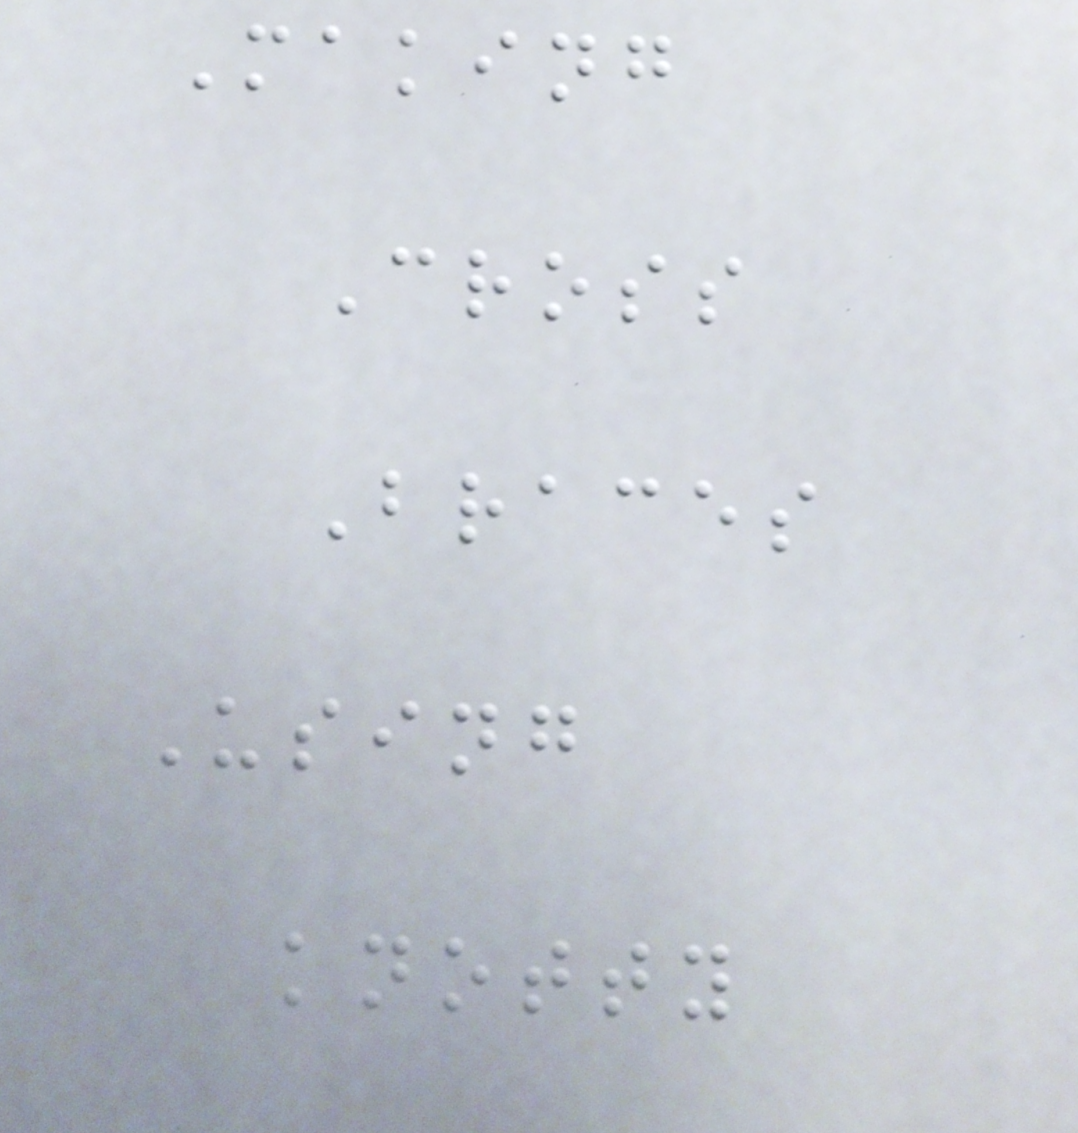Making
Cross
Braces
Using
knotty
